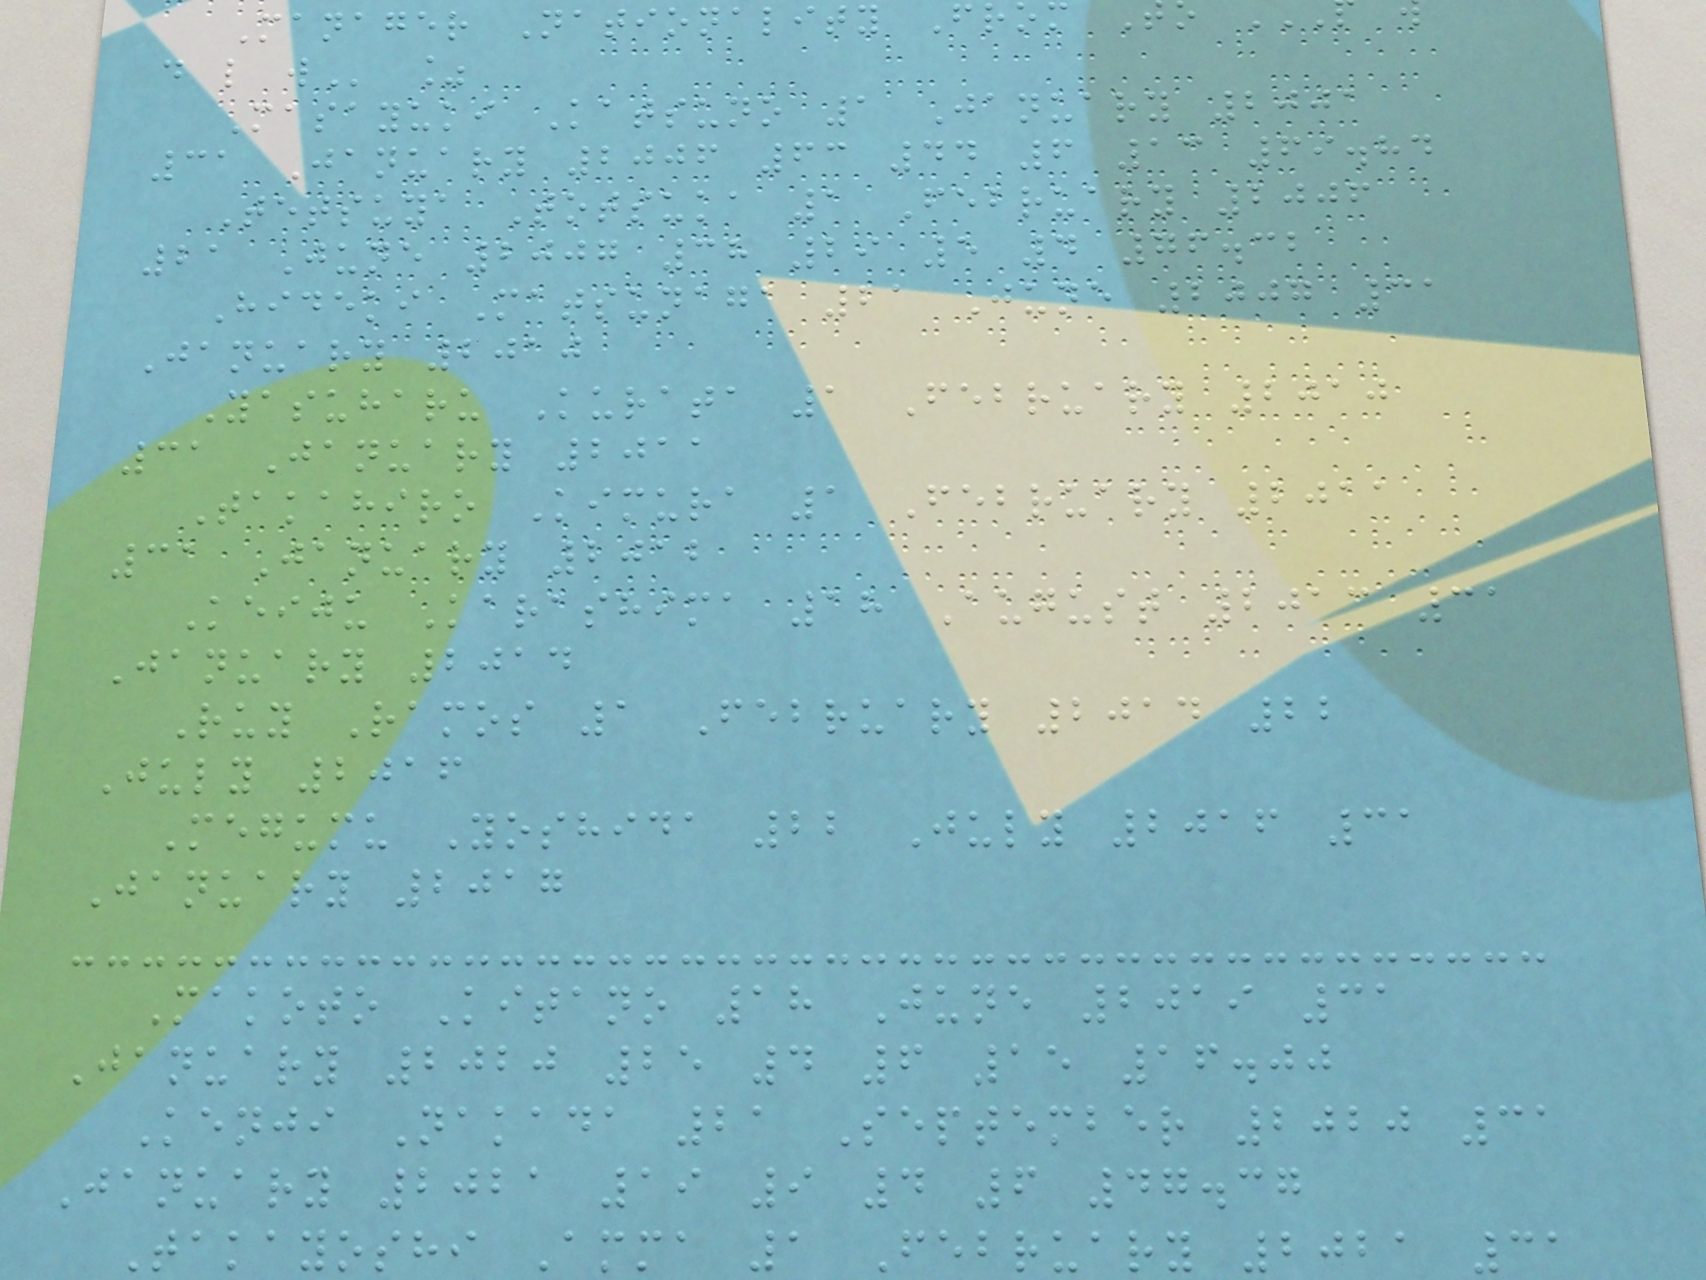Manager Nationality From
Masayuki Katsuno 1 January 2001
31 January 2006 63 44 6 13 69.84
Tetsuya Totsuka 1 February 2006
21 June 2007 38 29 5 4 76.32
Hideki Matsunaga 21 June 2007 31
January 2010
Yasuharu Kurata 1 February 2010
31 January 2011
Takahiro Kimura 1 February 2011
31 January 2012
Keiju Karashima 18 August 2013 31
January 2014
Ruy Ramos 1 February 2014 22
July 2016
Megumu Yoshida 22 July 2016 31
January 2017
Makoto Kitano 18 June 2019 31
January 2020 25 4 6 15 16.00
Kenji Nakada 21 September 2020 31
January 2021 19 9 4 6 47.37
Takayoshi Amma 1 February 2021 31
